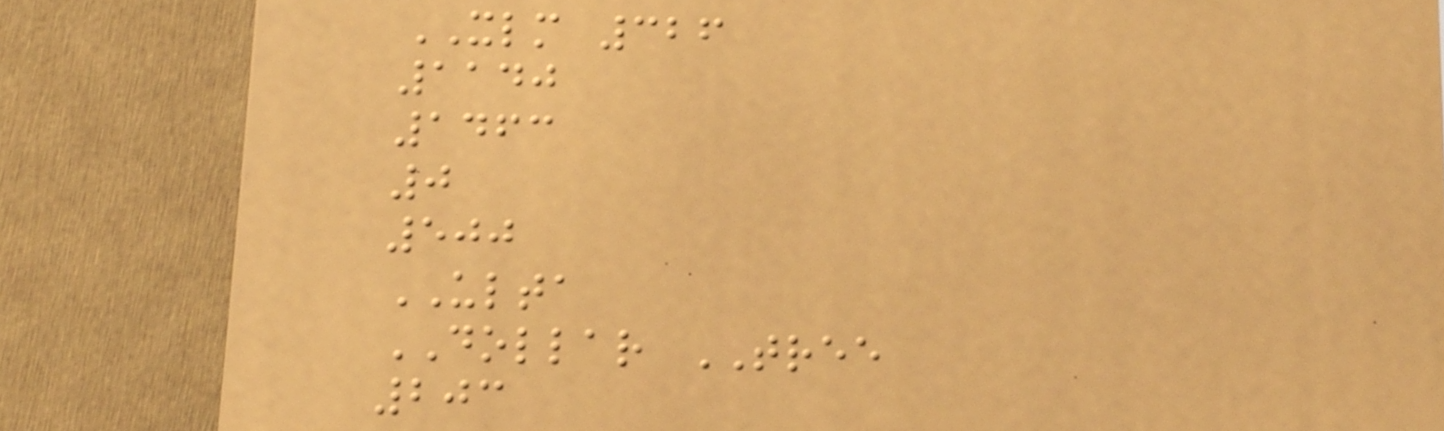XLM 326
1140
1463
0
500
ULTA
DOLLAR TREE
203
